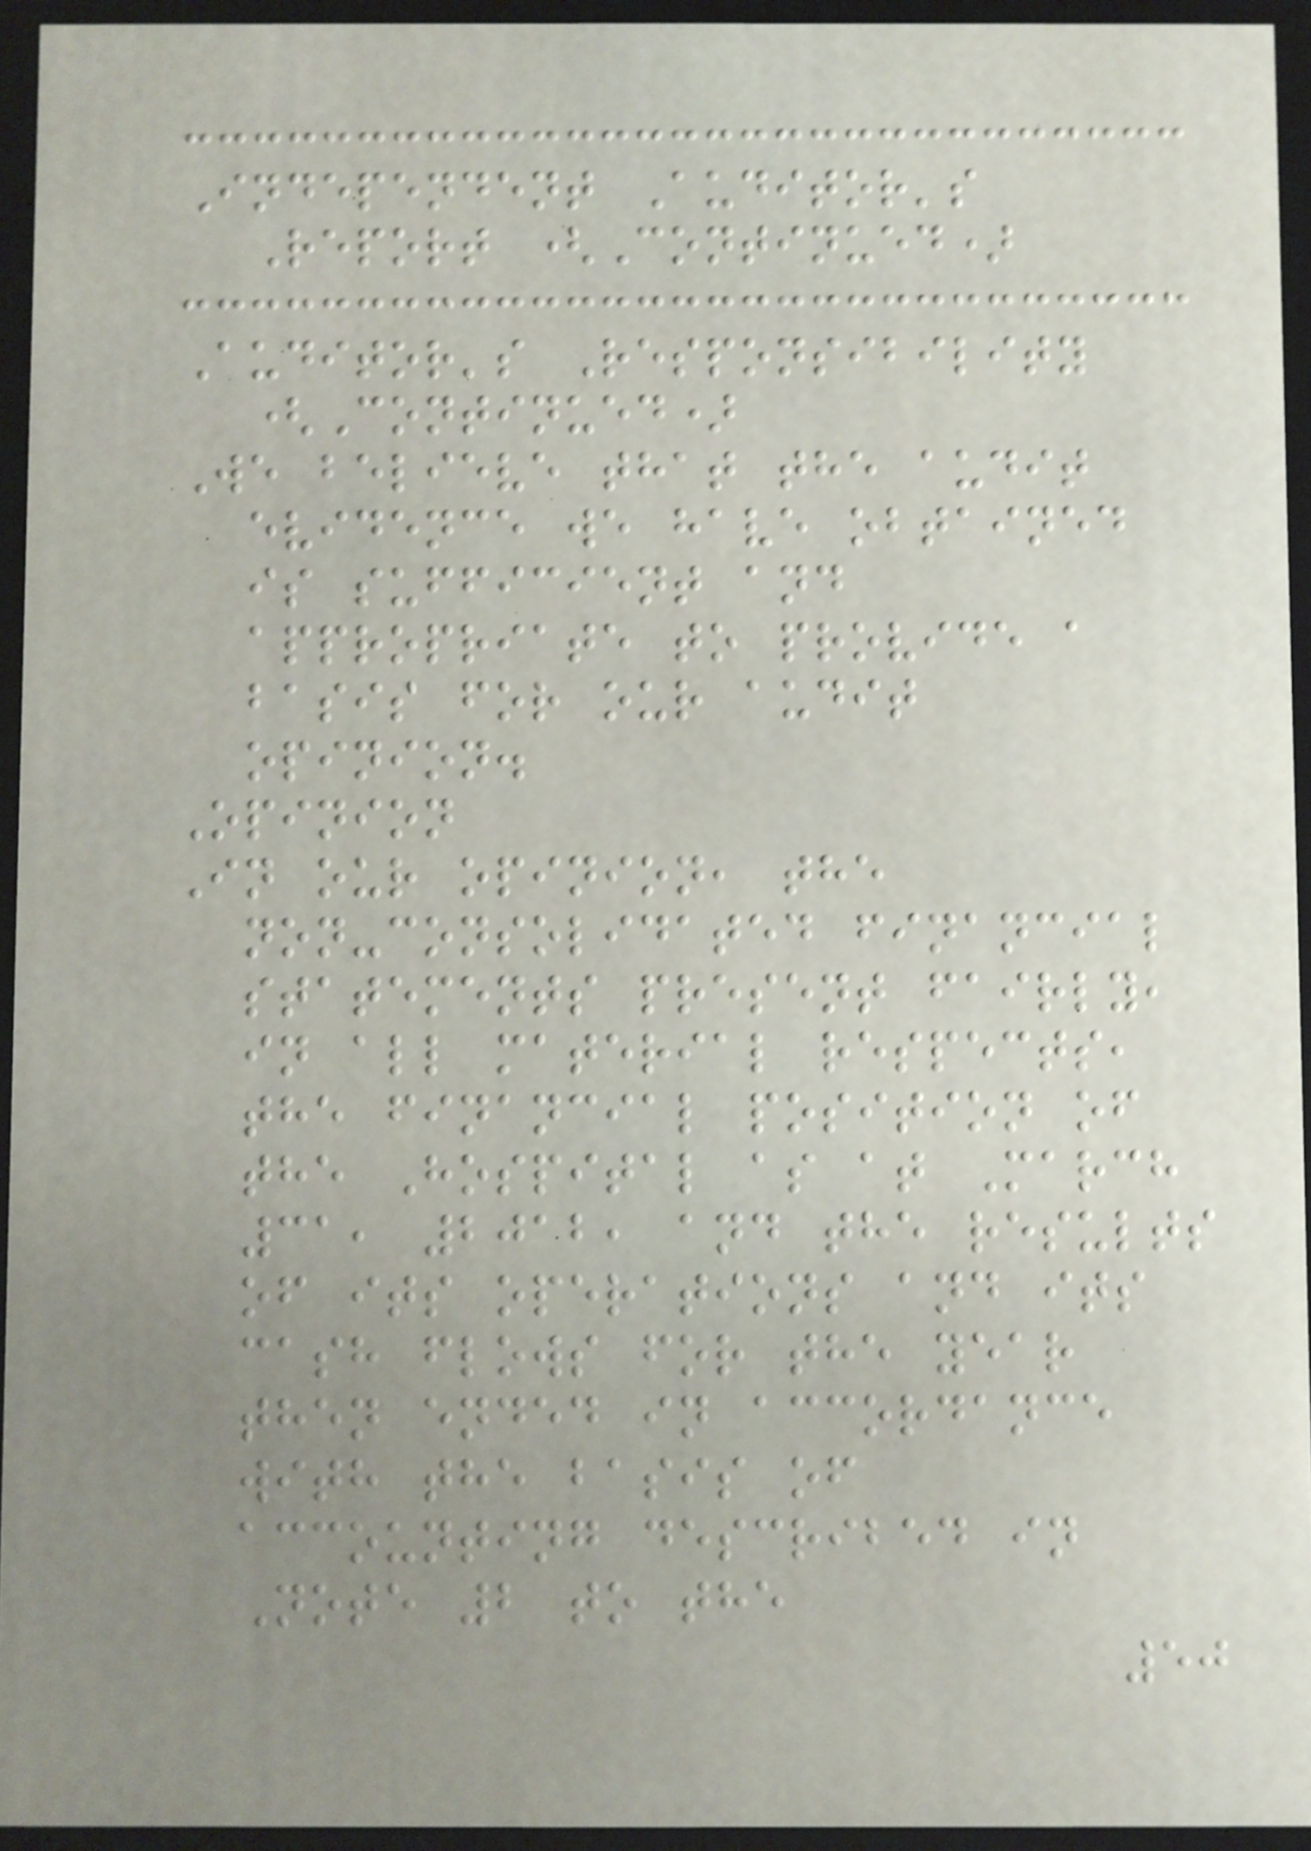Independent Auditor's
Report (Continued)
Auditor's Responsibility
(Continued)
We believe that the audit
evidence we have obtained
is sufficient and
appropriate to provide a
basis for our audit
opinion.
Opinion
In our opinion, the
non-consolidated financial
statements present fairly,
in all material respects,
the financial position of
the Hospital as at March
31, 2012, and the results
of its operations and its
cash flows for the year
then ended in accordance
with the basis of
accounting described in
Note 2 to the
50
